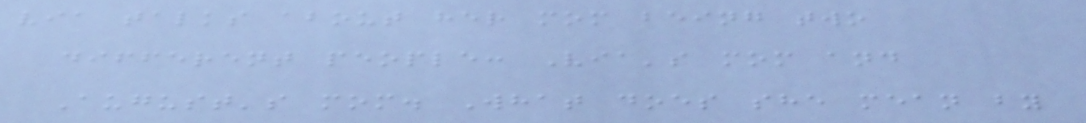via talks about her mom being two
different people: Via's mom and
August's mom. What does she mean by
